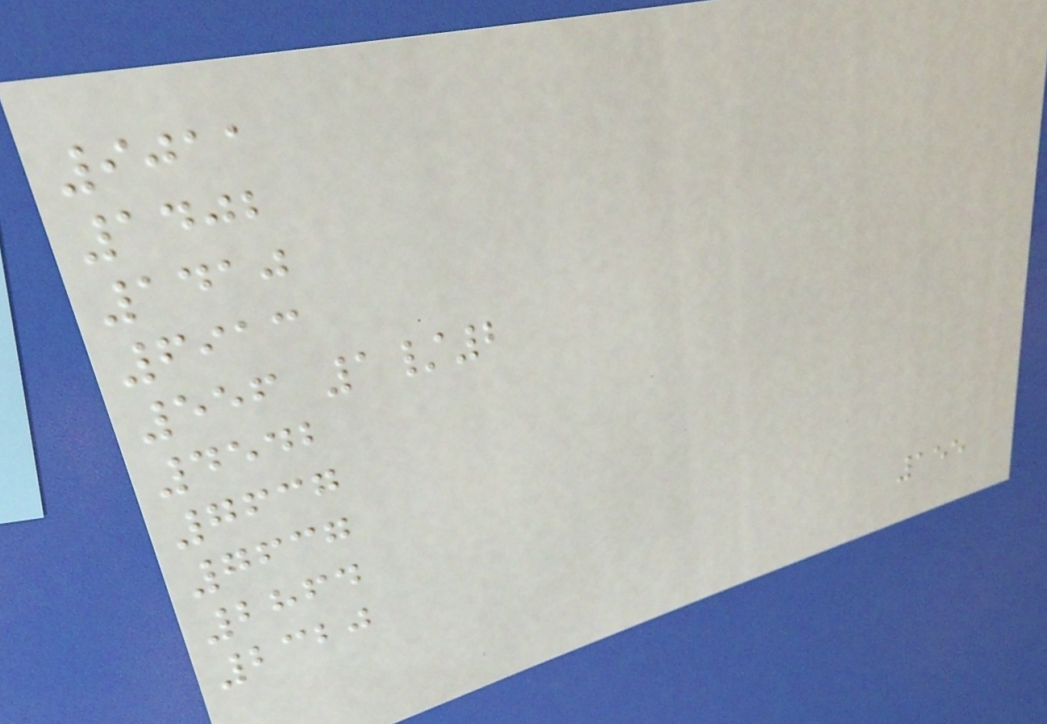9011
1402
1410
6913
556 1/2
4542
7637
7637
2864
2320
155
